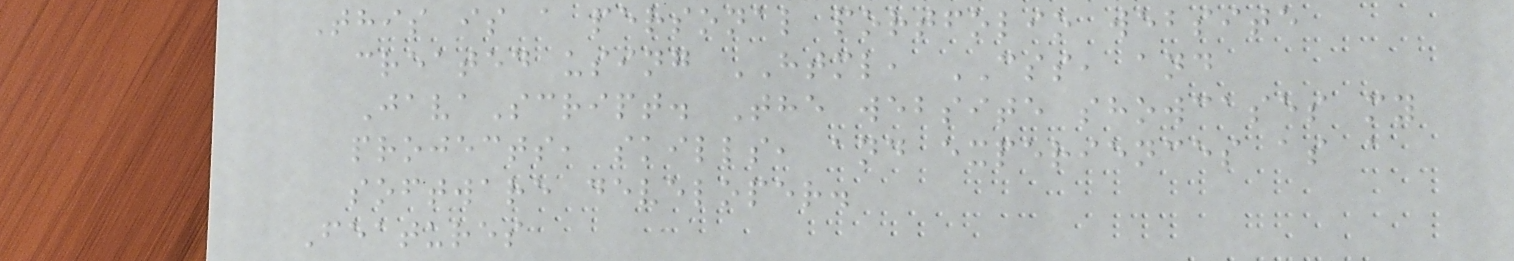This is a personal portfolio website
created using HTML, CSS, and
JavaScript. The website showcases my
projects, skills, and experiences as a
software developer.
Features
